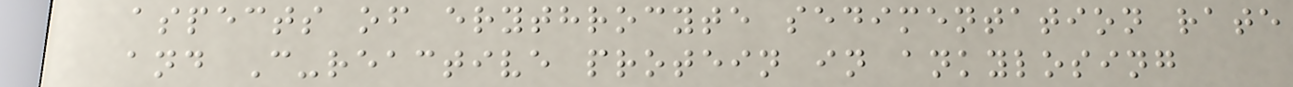aspects of erythrocyte sedimentation rate
and C-reactive protein in ankylosing
